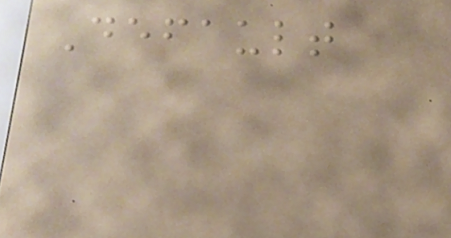Default
